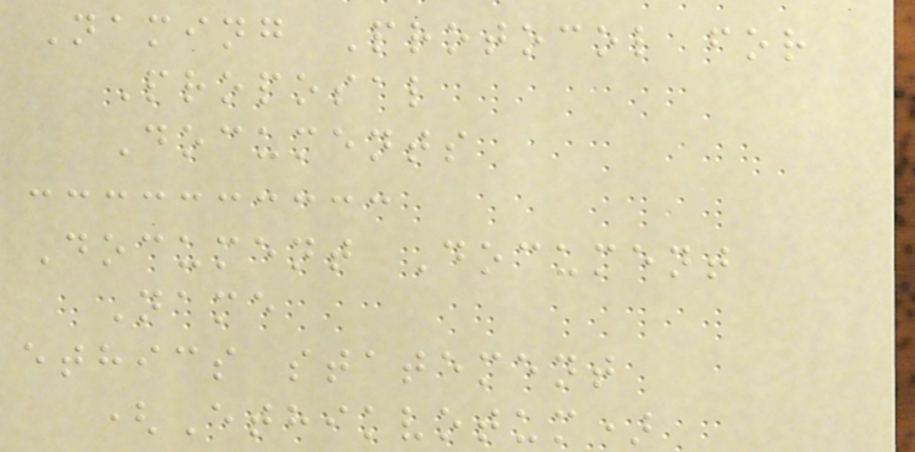Naming Protocol for
Proposal
Documents
Document Document
Name
ethics statement
(Ethikvotum)
